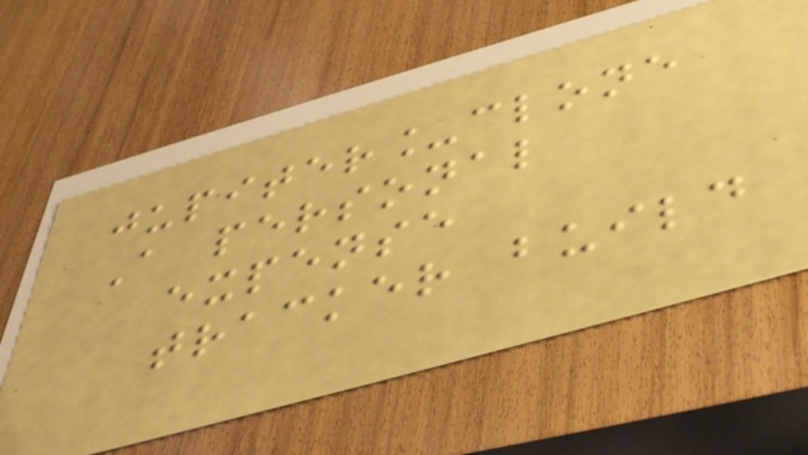jupiter_clone
A personal
expense
tracker build
